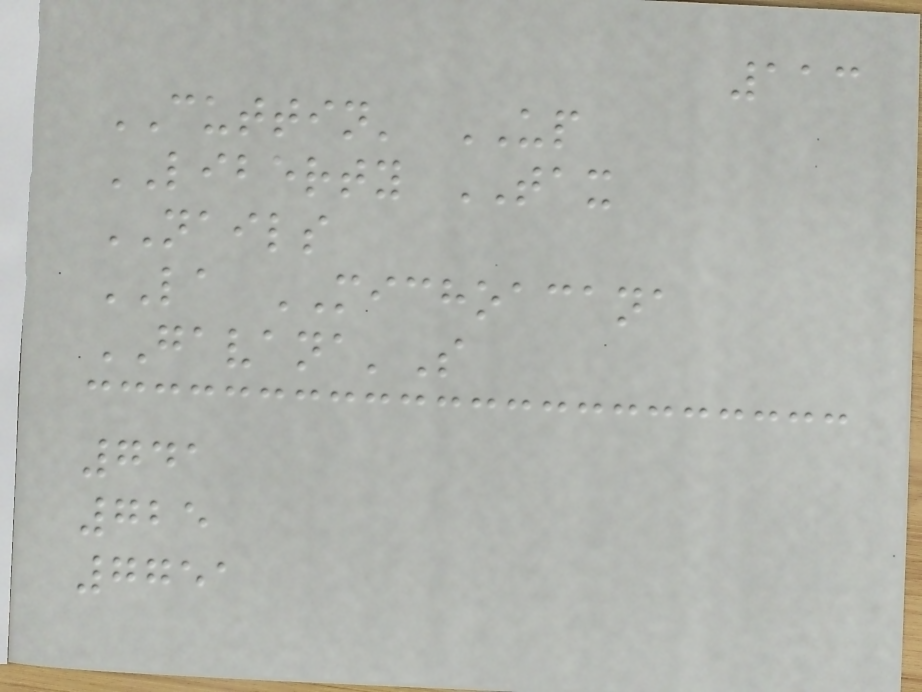113
CUTTIN' UP
LIBERTY TAX
NAILS
LA MICHOACANA
GAVANA'S
741
725
7751
